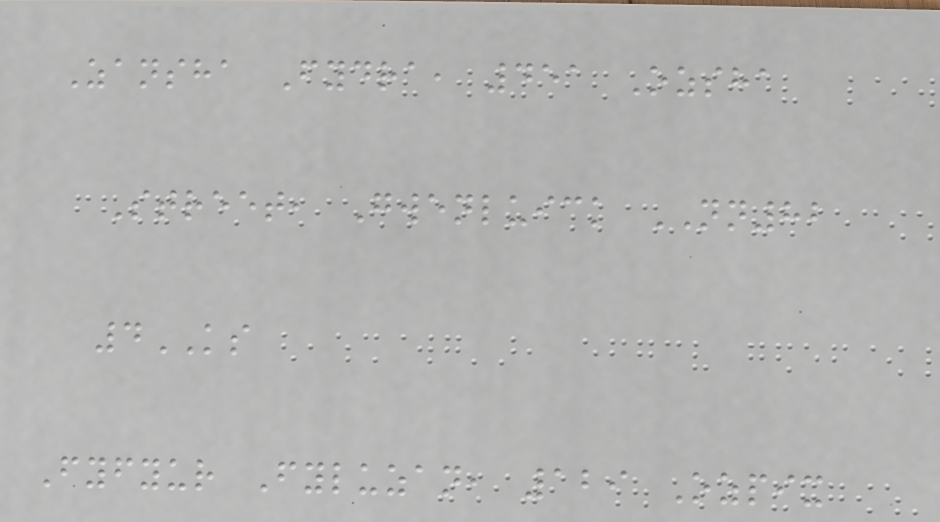Zansha Fydra, 451 Ozsha
Street, Gwenluick NN82
4KS
Fyfyur Fyluzan, 129 Ozpix
